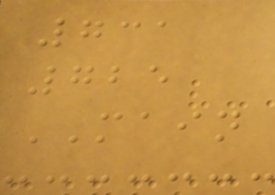731
725
MAIN
